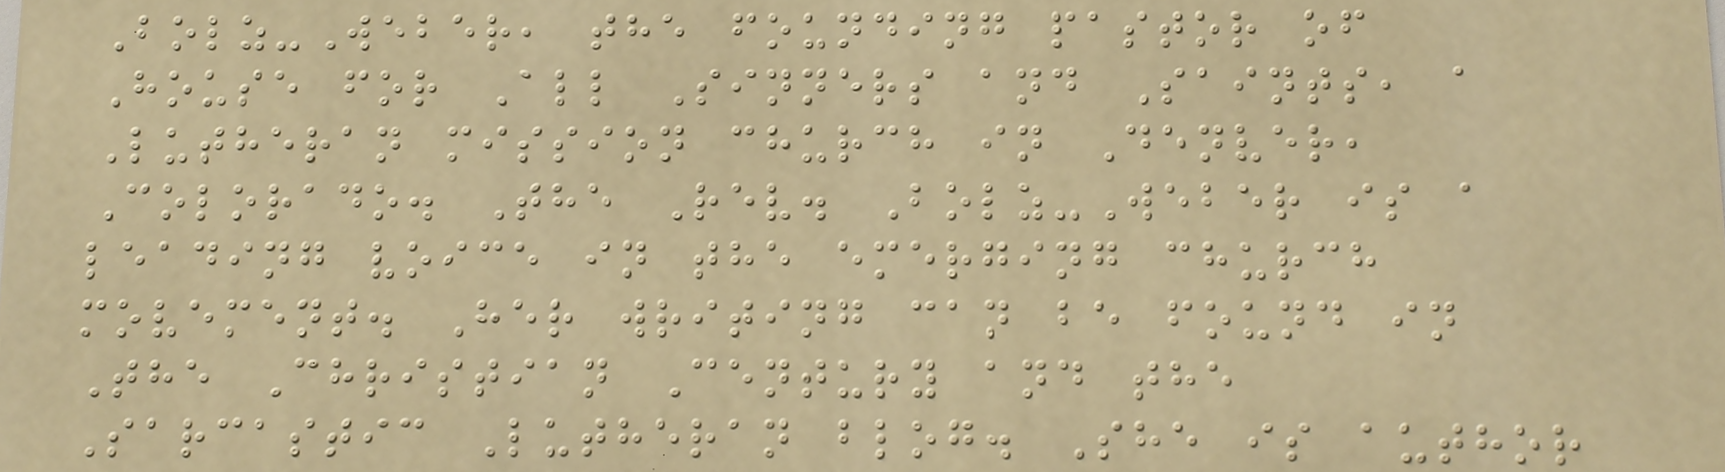Bolz-Weber, the founding pastor of
House for All Sinners and Saints, a
Lutheran mission church in Denver,
Colorado. The Rev. Bolz-Weber is a
leading voice in the emerging church
movement. Her writing can be found in
The Christian Century and the
Sarcastic Lutheran blog. She is author
